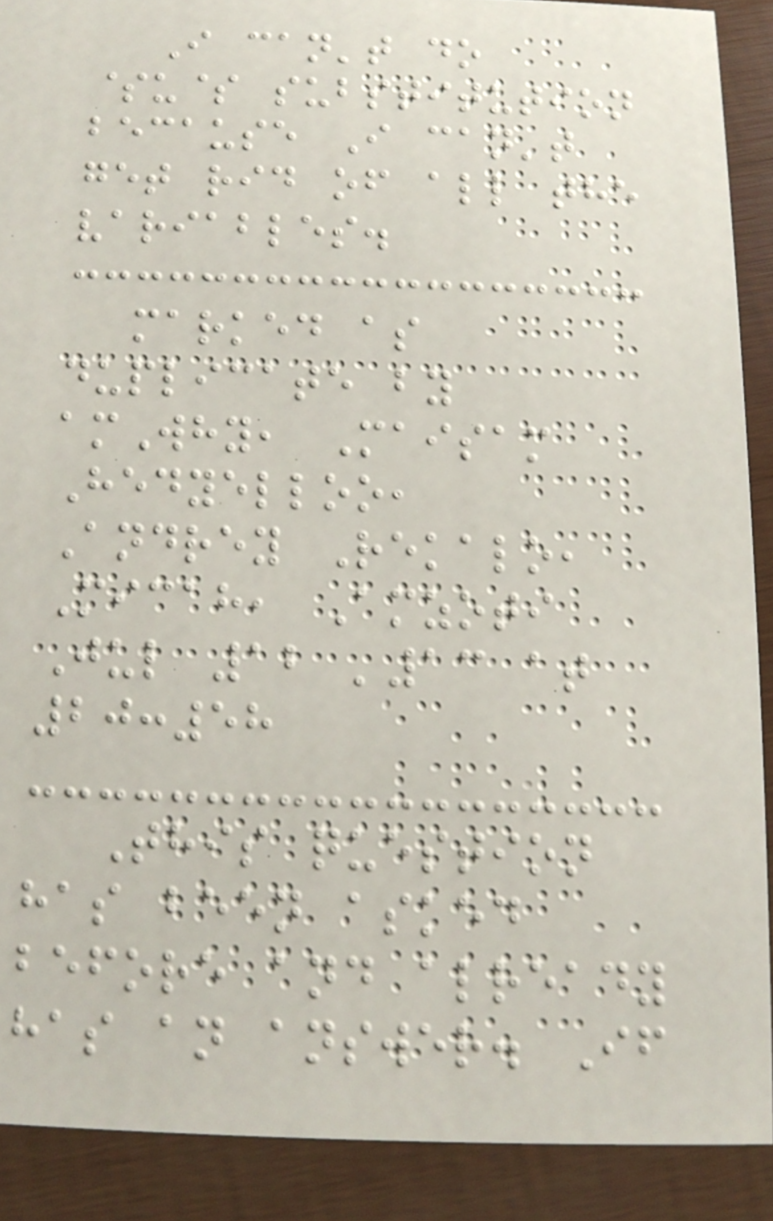I can't do
$u$ substitution
because I can't
get rid of all the
variables.
marked as
duplicate by
amWhy, Maisam
Hedyelloo,
Andrey Rekalo,
Micah, Amzoti
Jul 12 '13 at
20:58
This question
has been asked
before and already
has an answer. If
